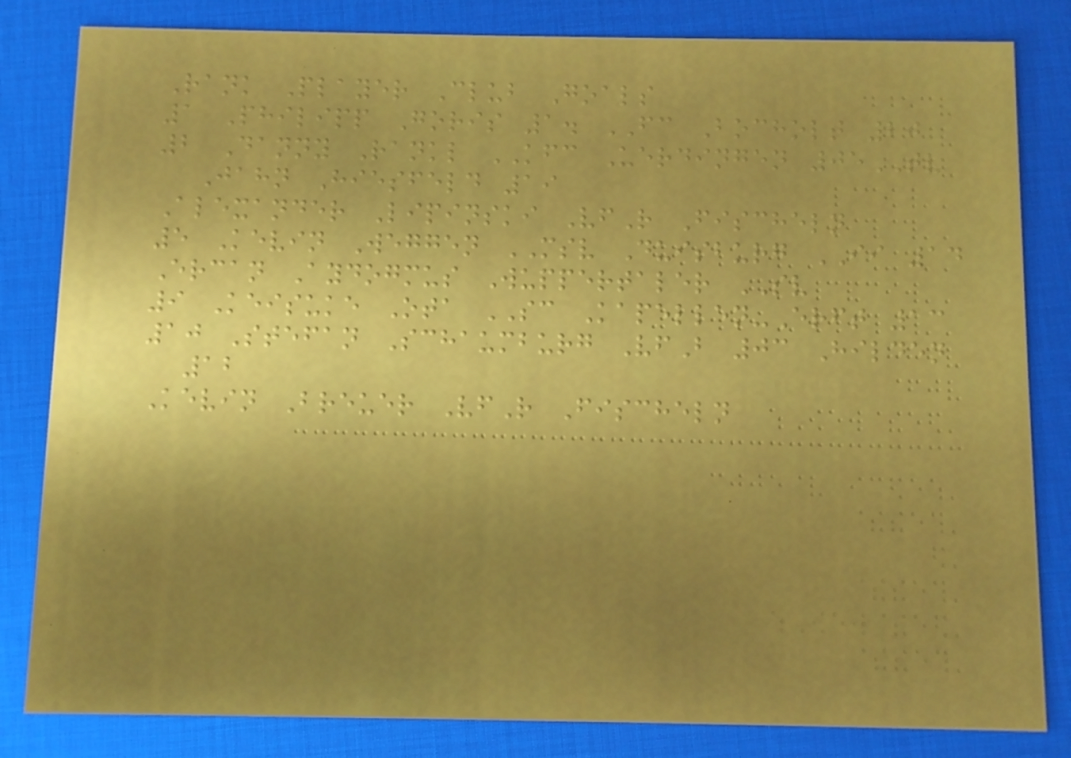Rank Player Club Goals
1 Philipp Goris 1. FC Bocholt 20
2 Danny Rankl KFC Uerdingen 05TV
Jahn Hiesfeld 19
Alexander Lipinski VfR Fischeln
5 Kevin Weggen MSV Duisburg II 14
Ercan Aydogmus Wuppertaler SV
9 Keisuke Ota SC Kapellen-Erft 13
10 Stefan Schaumburg VfB 03 Hilden
12
Kevin Breuer VfR Fischeln
